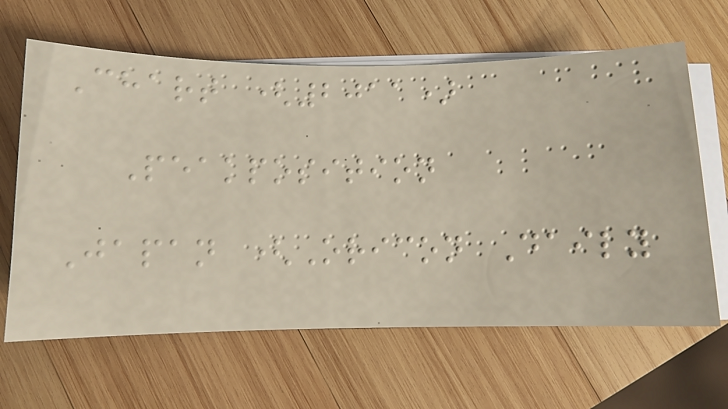Chart (2011)
Peakposition
Japan (Oricon Daily
